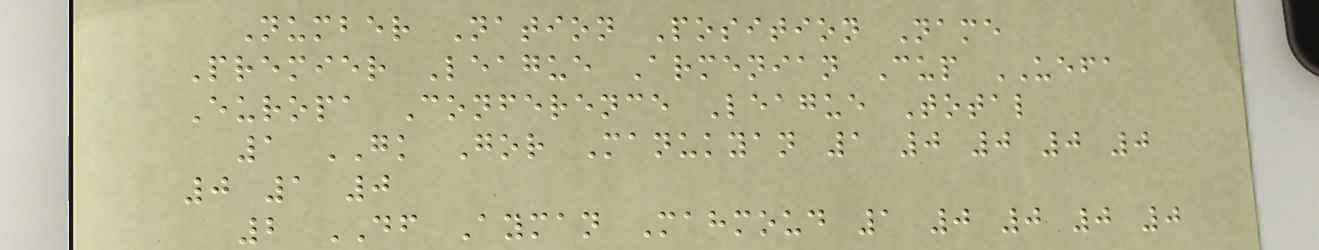Number Nation Position Name
Premier League Armenian Cup UEFA
Europa Conference League Total
1 GK Gor Manukyan 1 0 0 0 0
0 1 0
2 DF Ayman Mahmoud 1 0 0 0 0
